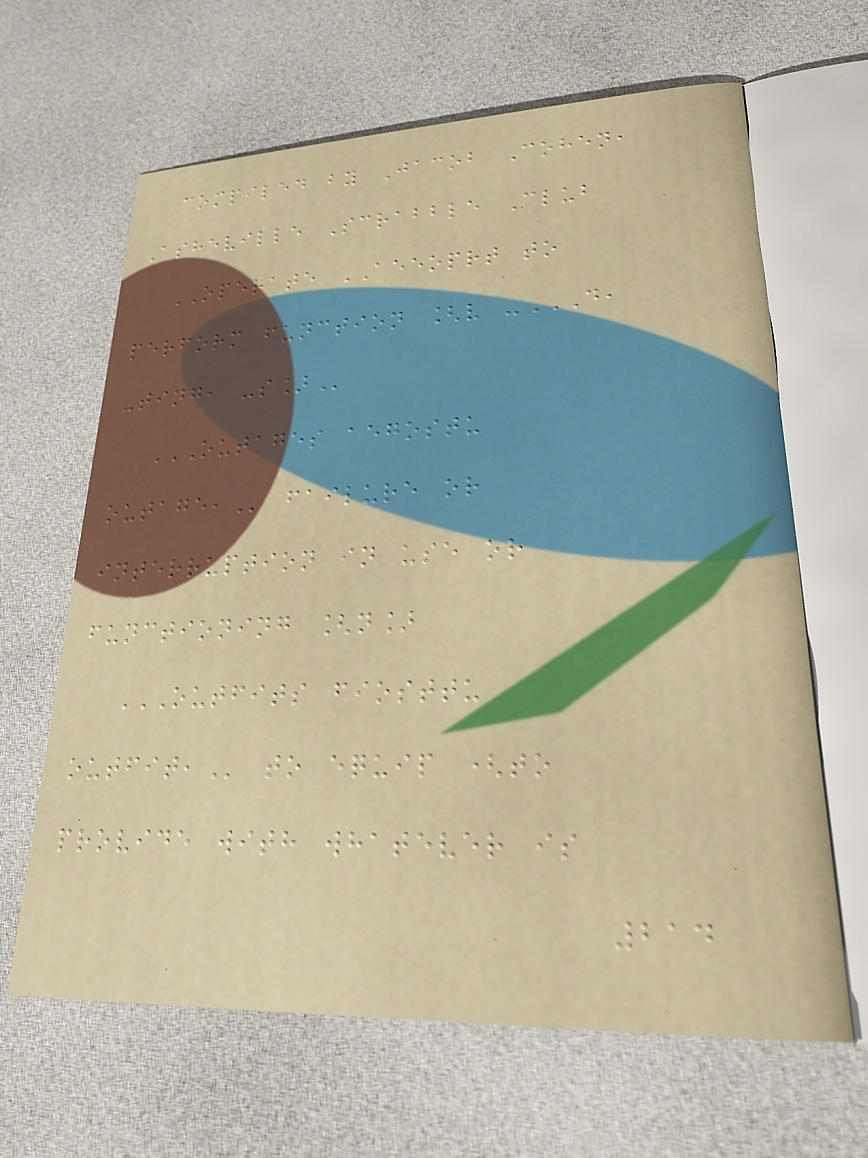compiled by Jacob Cohen,
Asheville Scrabble Club
OPERATE AEEOPRT to
perform function [v -D,
-TING, -S]
OUTAGES AEGOSTU
OUTAGE, failure or
interruption in use or
functioning [n]
OUTFITS FIOSTTU
OUTFIT, to equip (to
provide with whatever is
214
